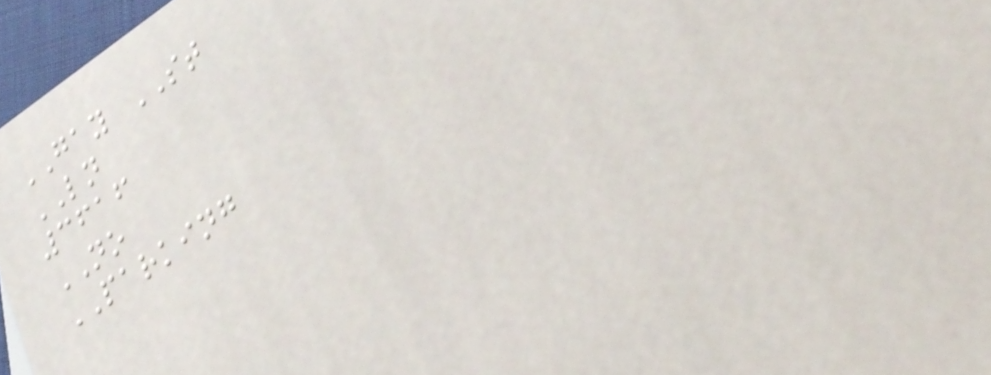GAY ST
LN
3616
NO
PARKING
